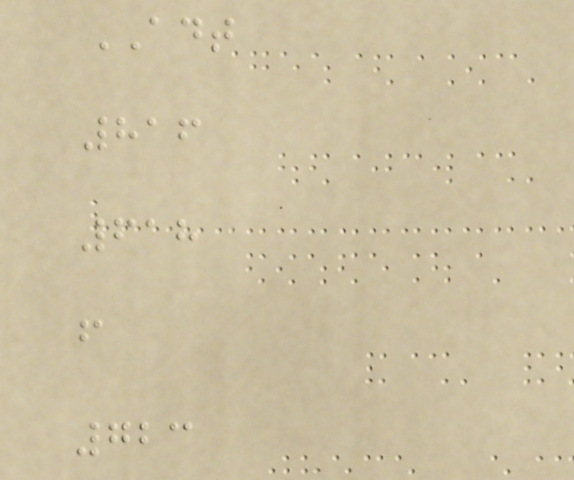ADT
816
618
f
723
